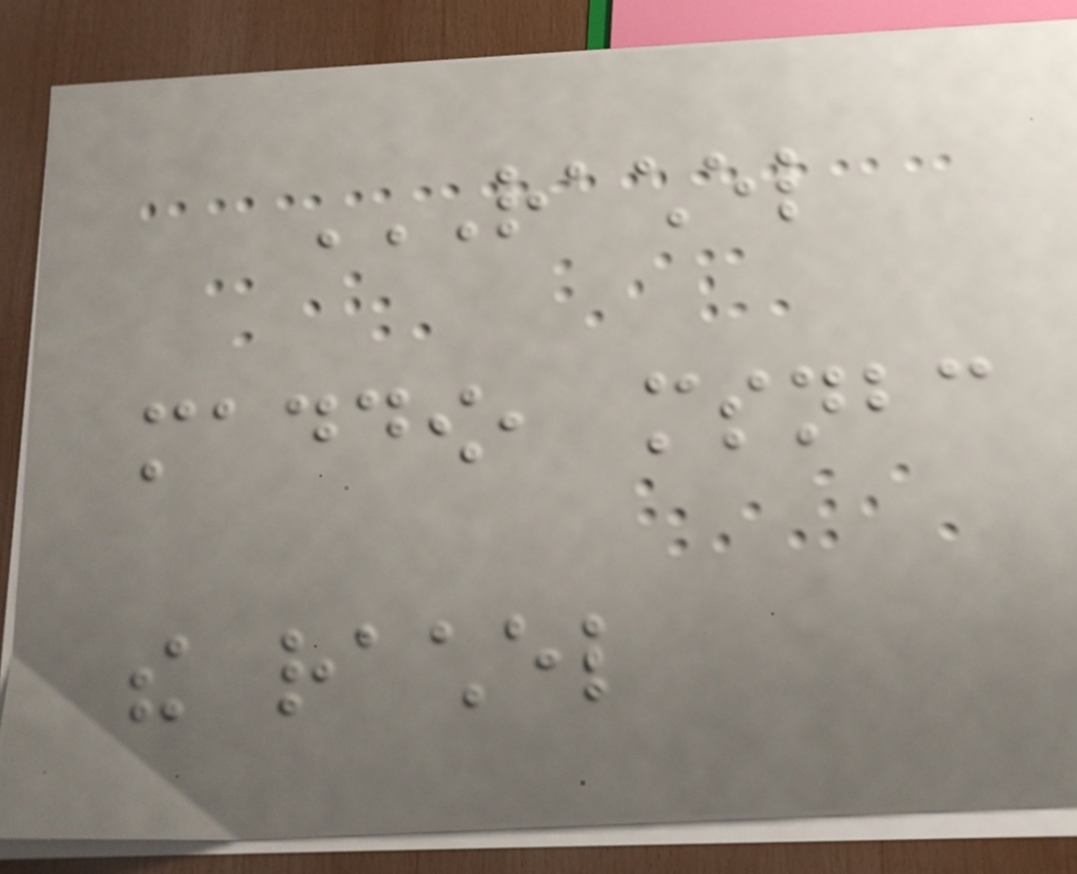RACHEL
MADDOW, MSNBC
THE RACHEL
